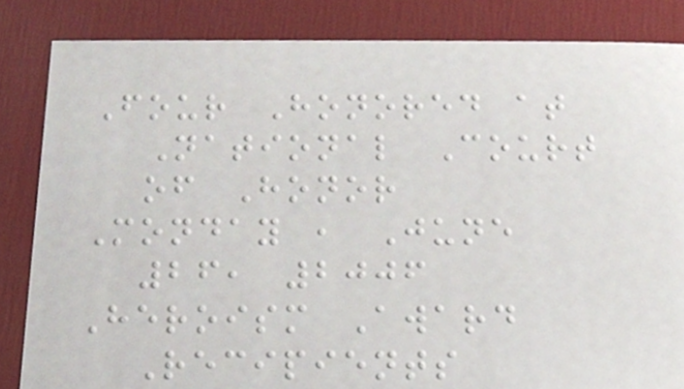Four Honored at
National Court
of Honor
Monday , June
26, 2006
Heroism Award
Recipients
